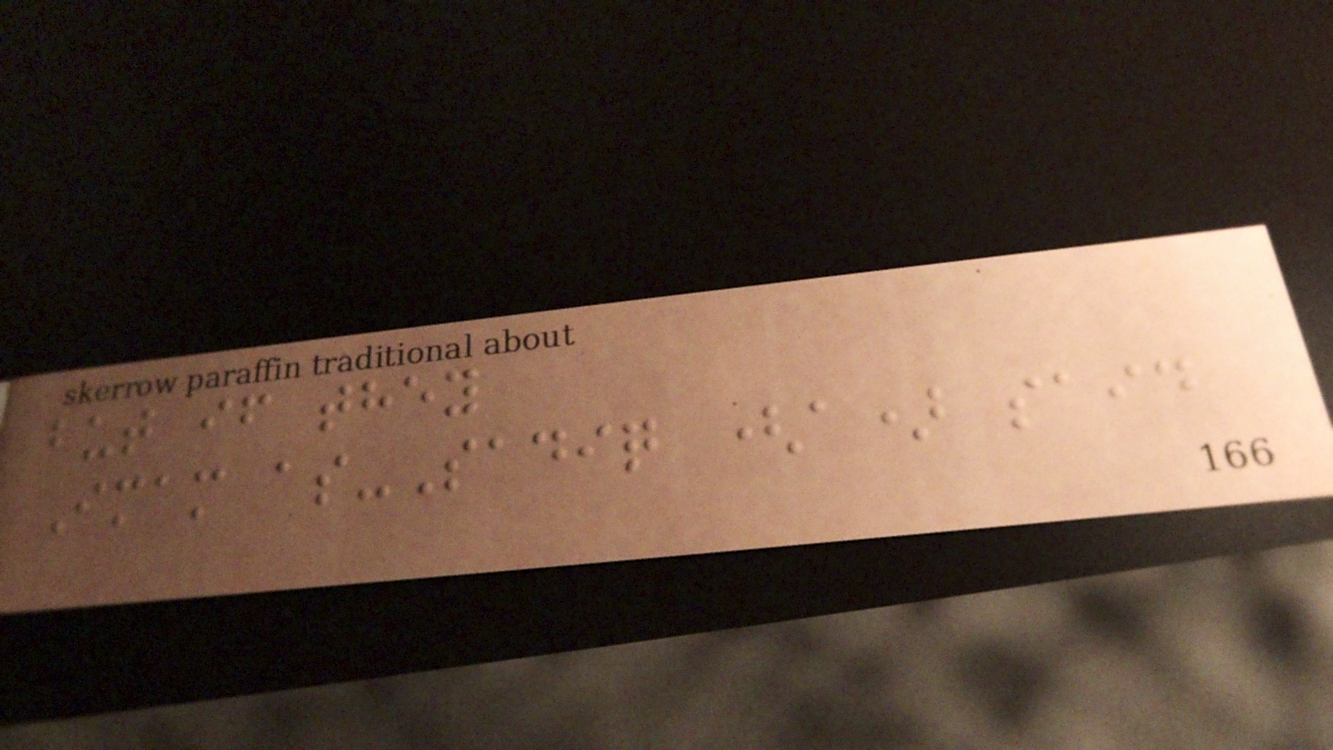but if they
Imam as-Sadiq (a) said
